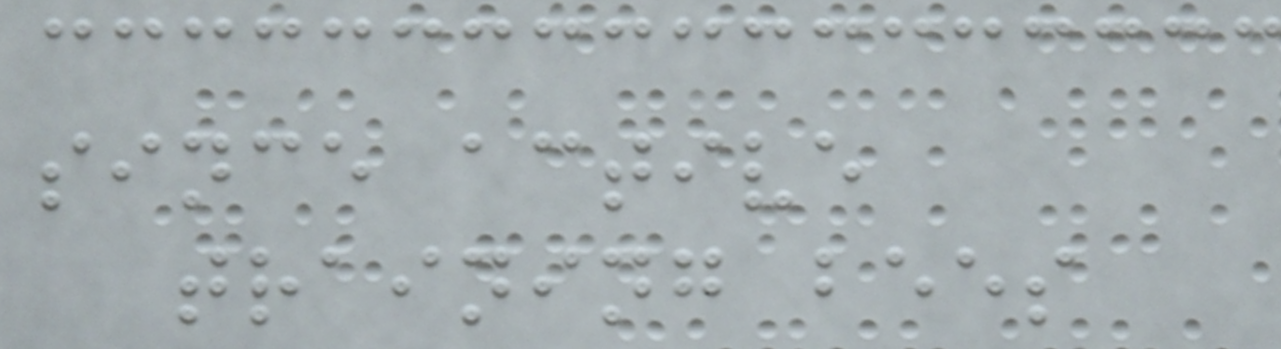since active
training bees
